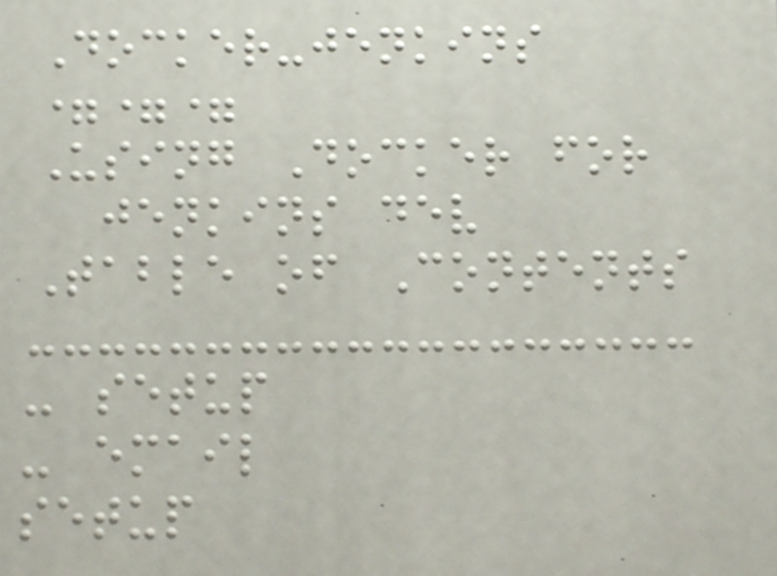Docker-jenkins
===
Using Docker for
jenkins dev
Table of Contents
- setup
- email
setup
